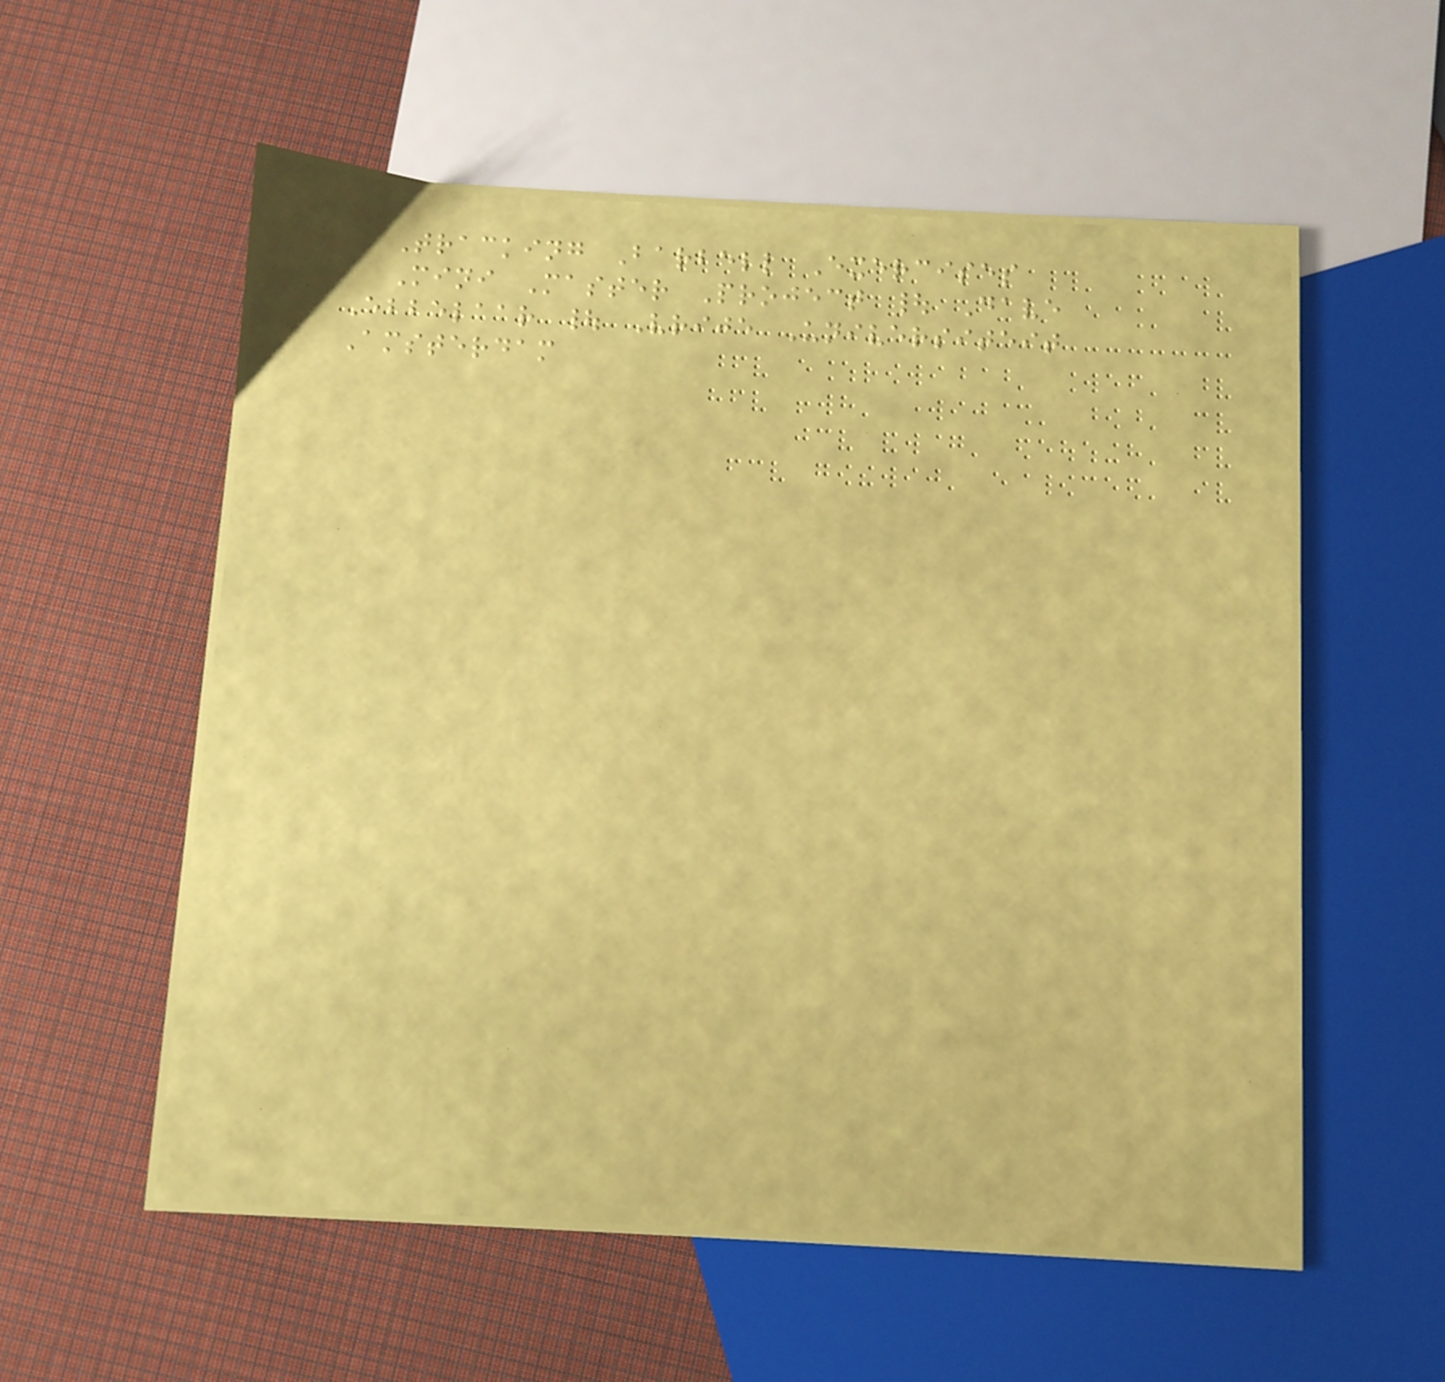Tracking Barbell Exercises
Mini Master Project | Dave
Ebbelaar | Vrije Universiteit
Amsterdam
